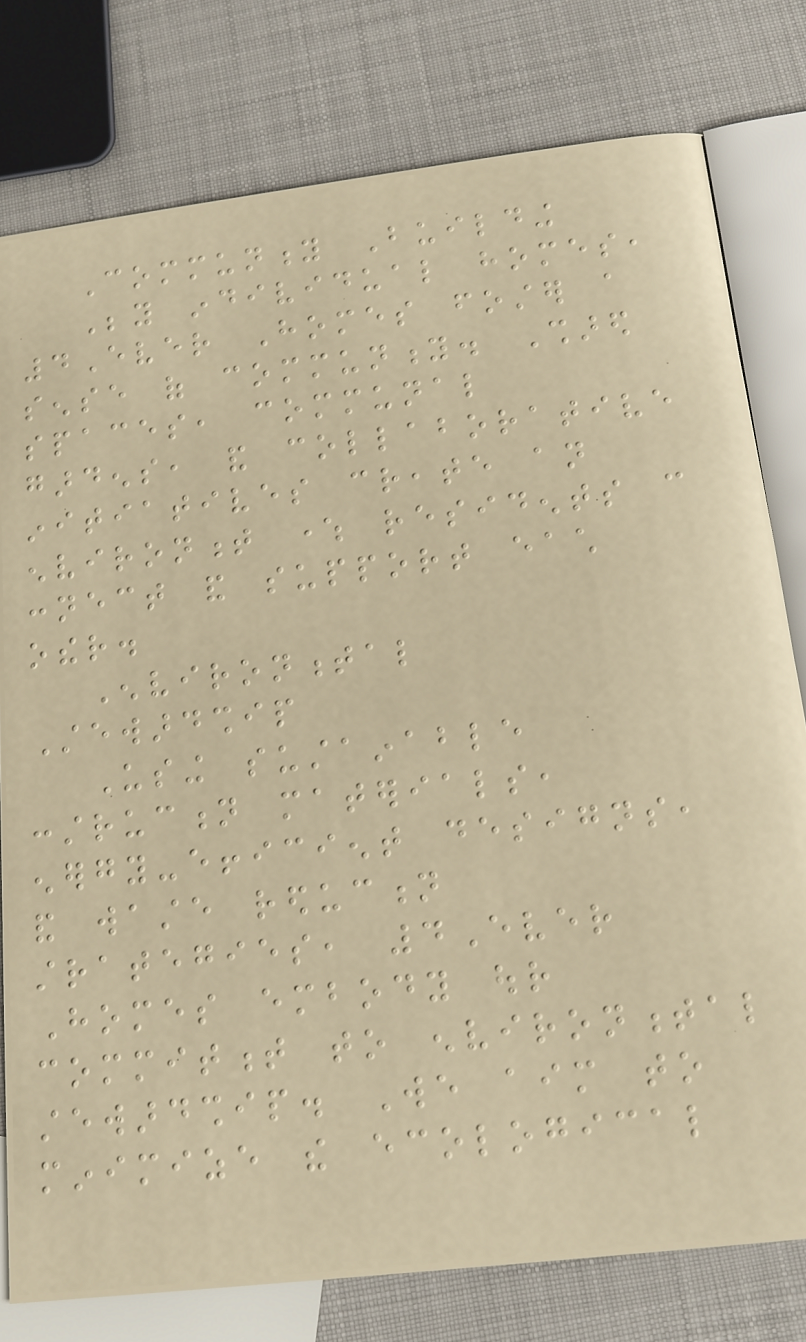Community Building
Beyond individual homes,
4Ever Homes foster a
sense of community. Shared
spaces, communal
gardens, and collaborative
initiatives create an
environment where residents can
connect and support each
other.
Environmental
Stewardship
Using sustainable
construction materials,
energy-efficient designs,
and waste reduction
strategies, 4Ever
Homes embody our
commitment to environmental
stewardship. We aim to
minimize the ecological
